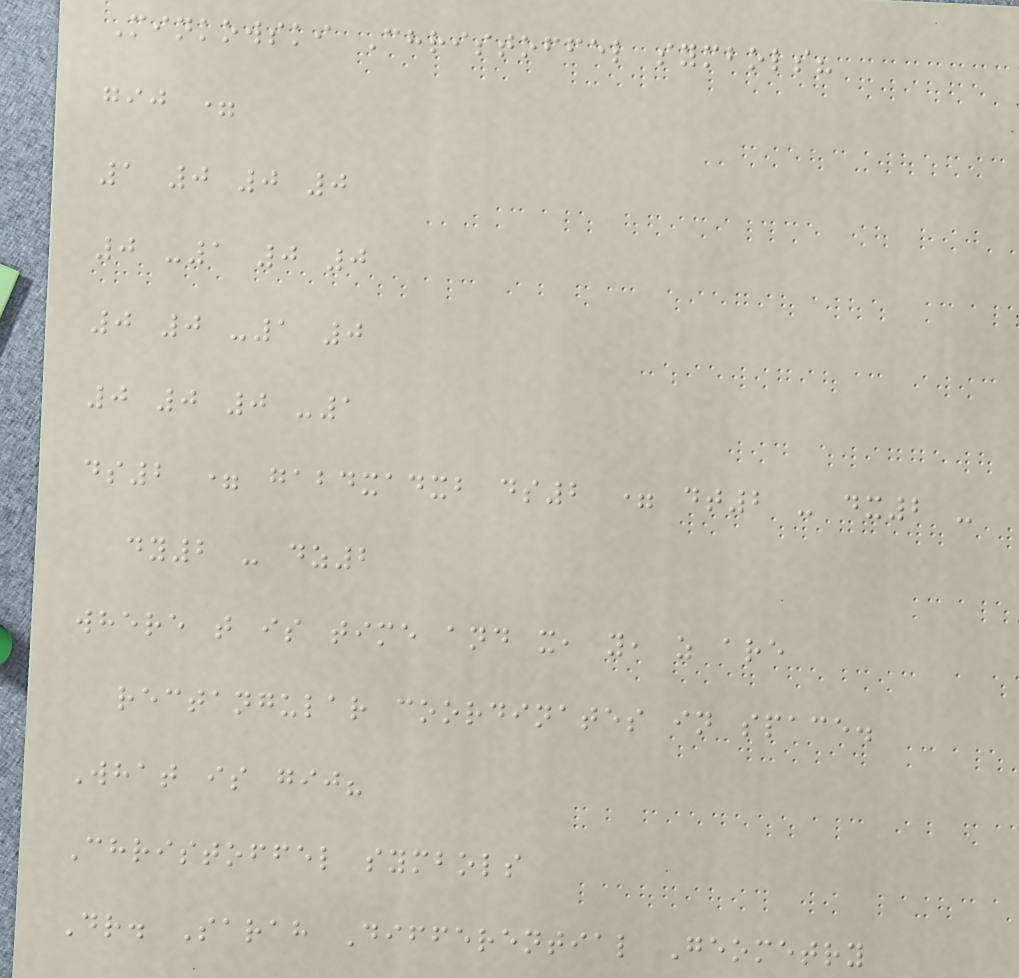Minkowski Christoffel symbols?
gij =
1 0 0 0
0 -1 0 0
0 0 -1 0
0 0 0 -1
ds2 = gabdxadxb ds2 = dt2 - dx2 -
dy2 - dz2
where t is time and x, y, z are
rectangular coordinates in space.
What is gij?
Christoffel symbols
Dr. Sarah Differential Geometry
